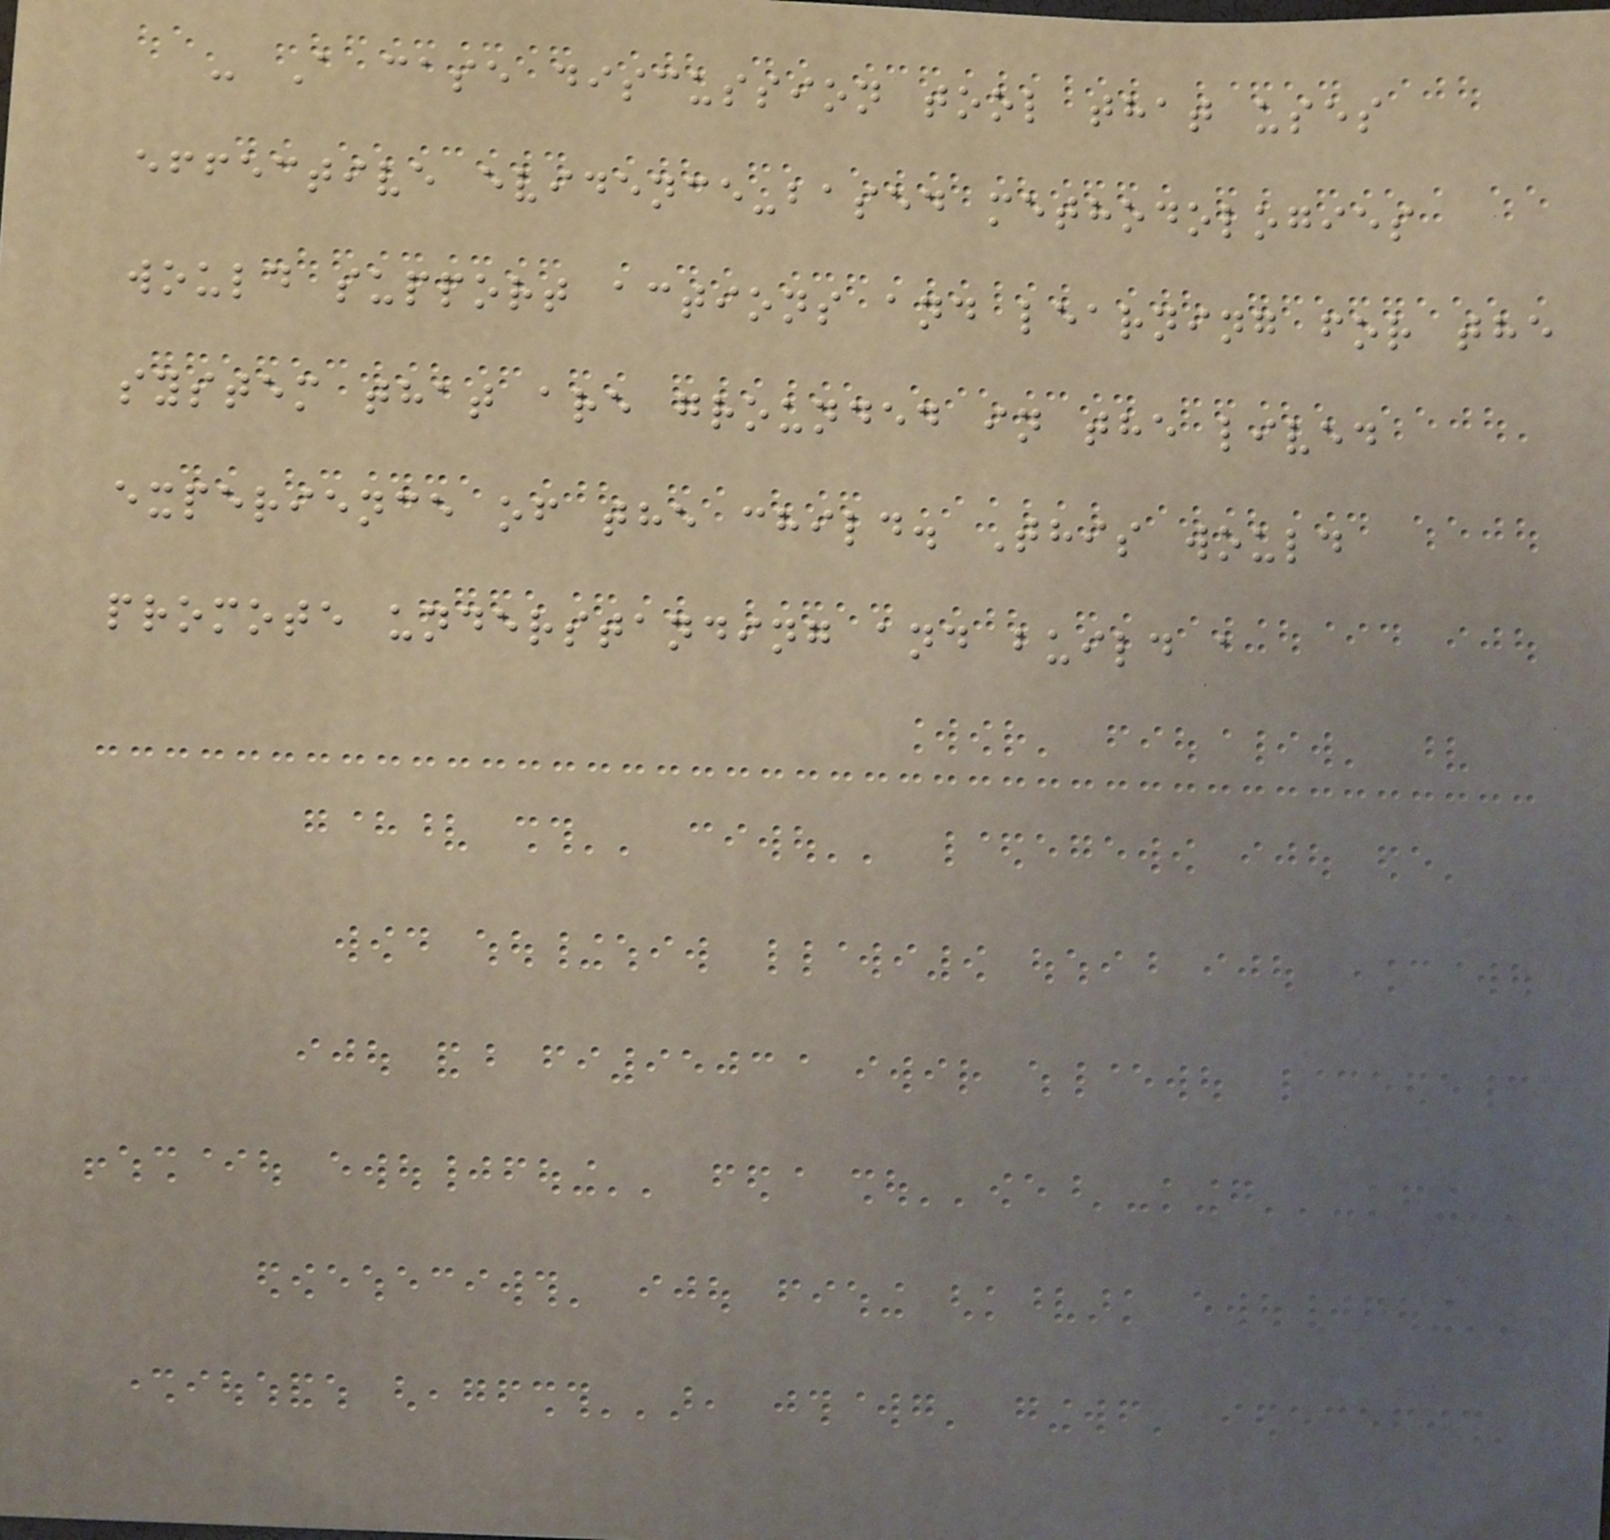- A case discussion tool that uses
effective evidence-based methodologies
would support actions and learning for the
system that are grounded in the lived
experience of the child. This would
promote understanding and build a
